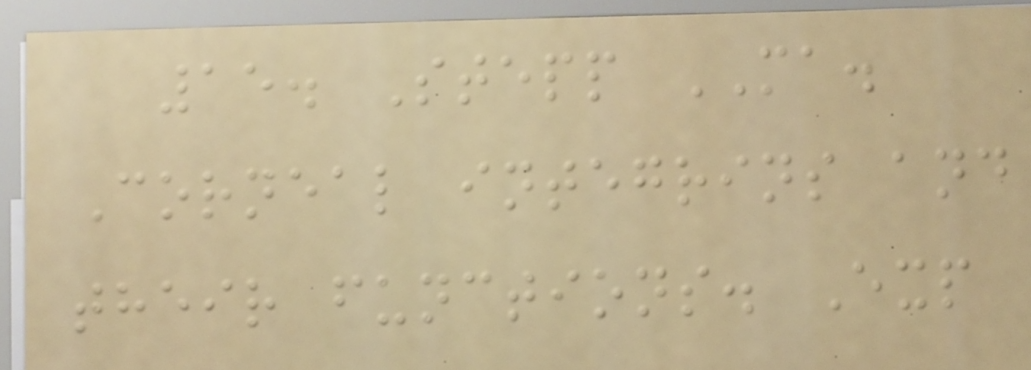15. Stepp MA.
Corneal integrins and
their functions. Exp
